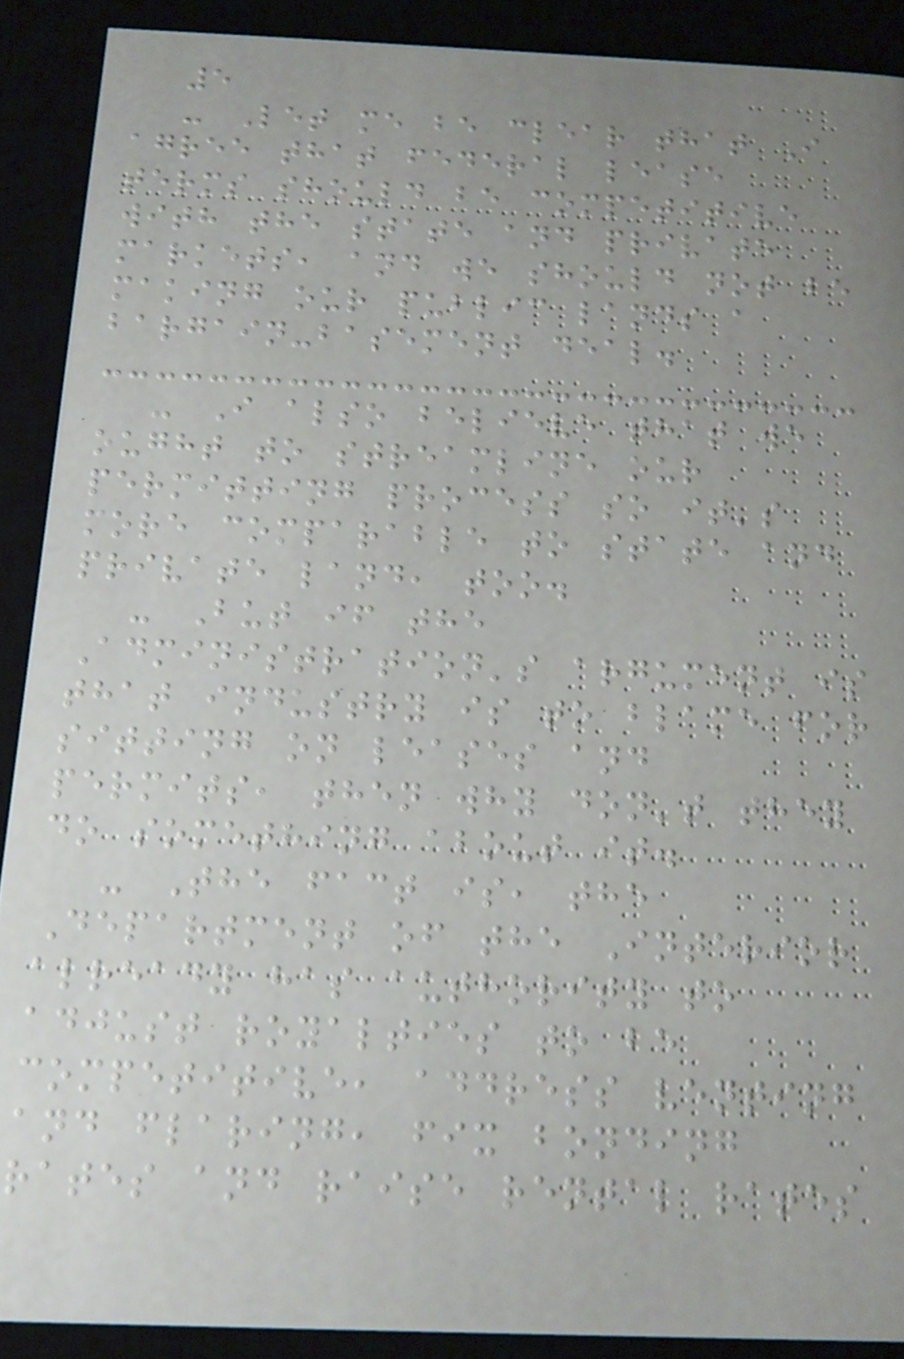5
- Let me be clear that I
agree that federal lease
terms should be competitive
with the state and private
markets, and we should not be
making our public lands a
bargain-basement deal.
- I also believe that we
ought to streamline our
permitting process so it's
more comparable to state and
private land, too.
- But if the
Administration's argument is
that industry is to blame for
sitting on leases and
permits, then why don't they
do something about it.
- The fact is, the
Department of the Interior
already has authority to
adjust royalties to be
competitive, address venting
and flaring, fix bonding
rates and raise rental rates
